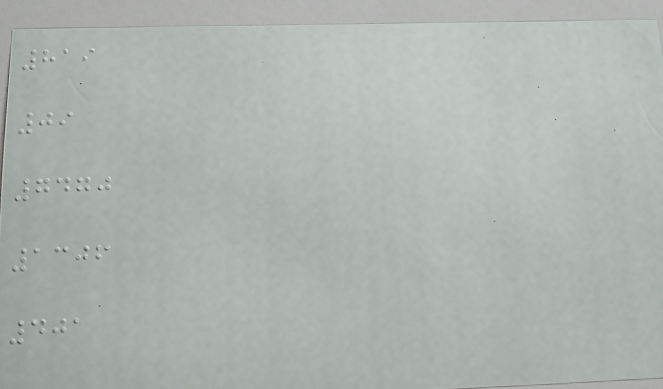819
09
7470
1306
401
